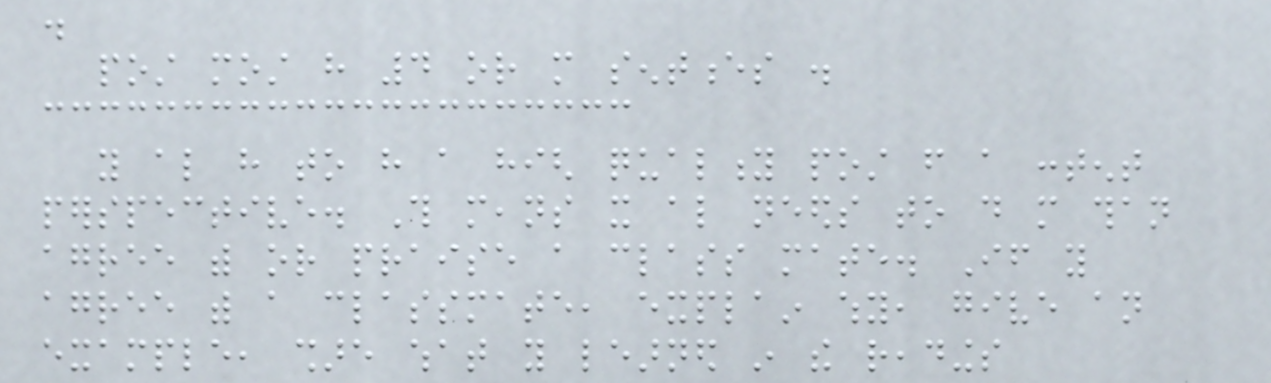.
post most have 4 or more sentences .
you also have to have a high quality post from a content
perspective. This means it also needs to do more than
agree with or praise a class mate. If you
agree with a classmate, explain why, give an
example, share what you learned in the readings
